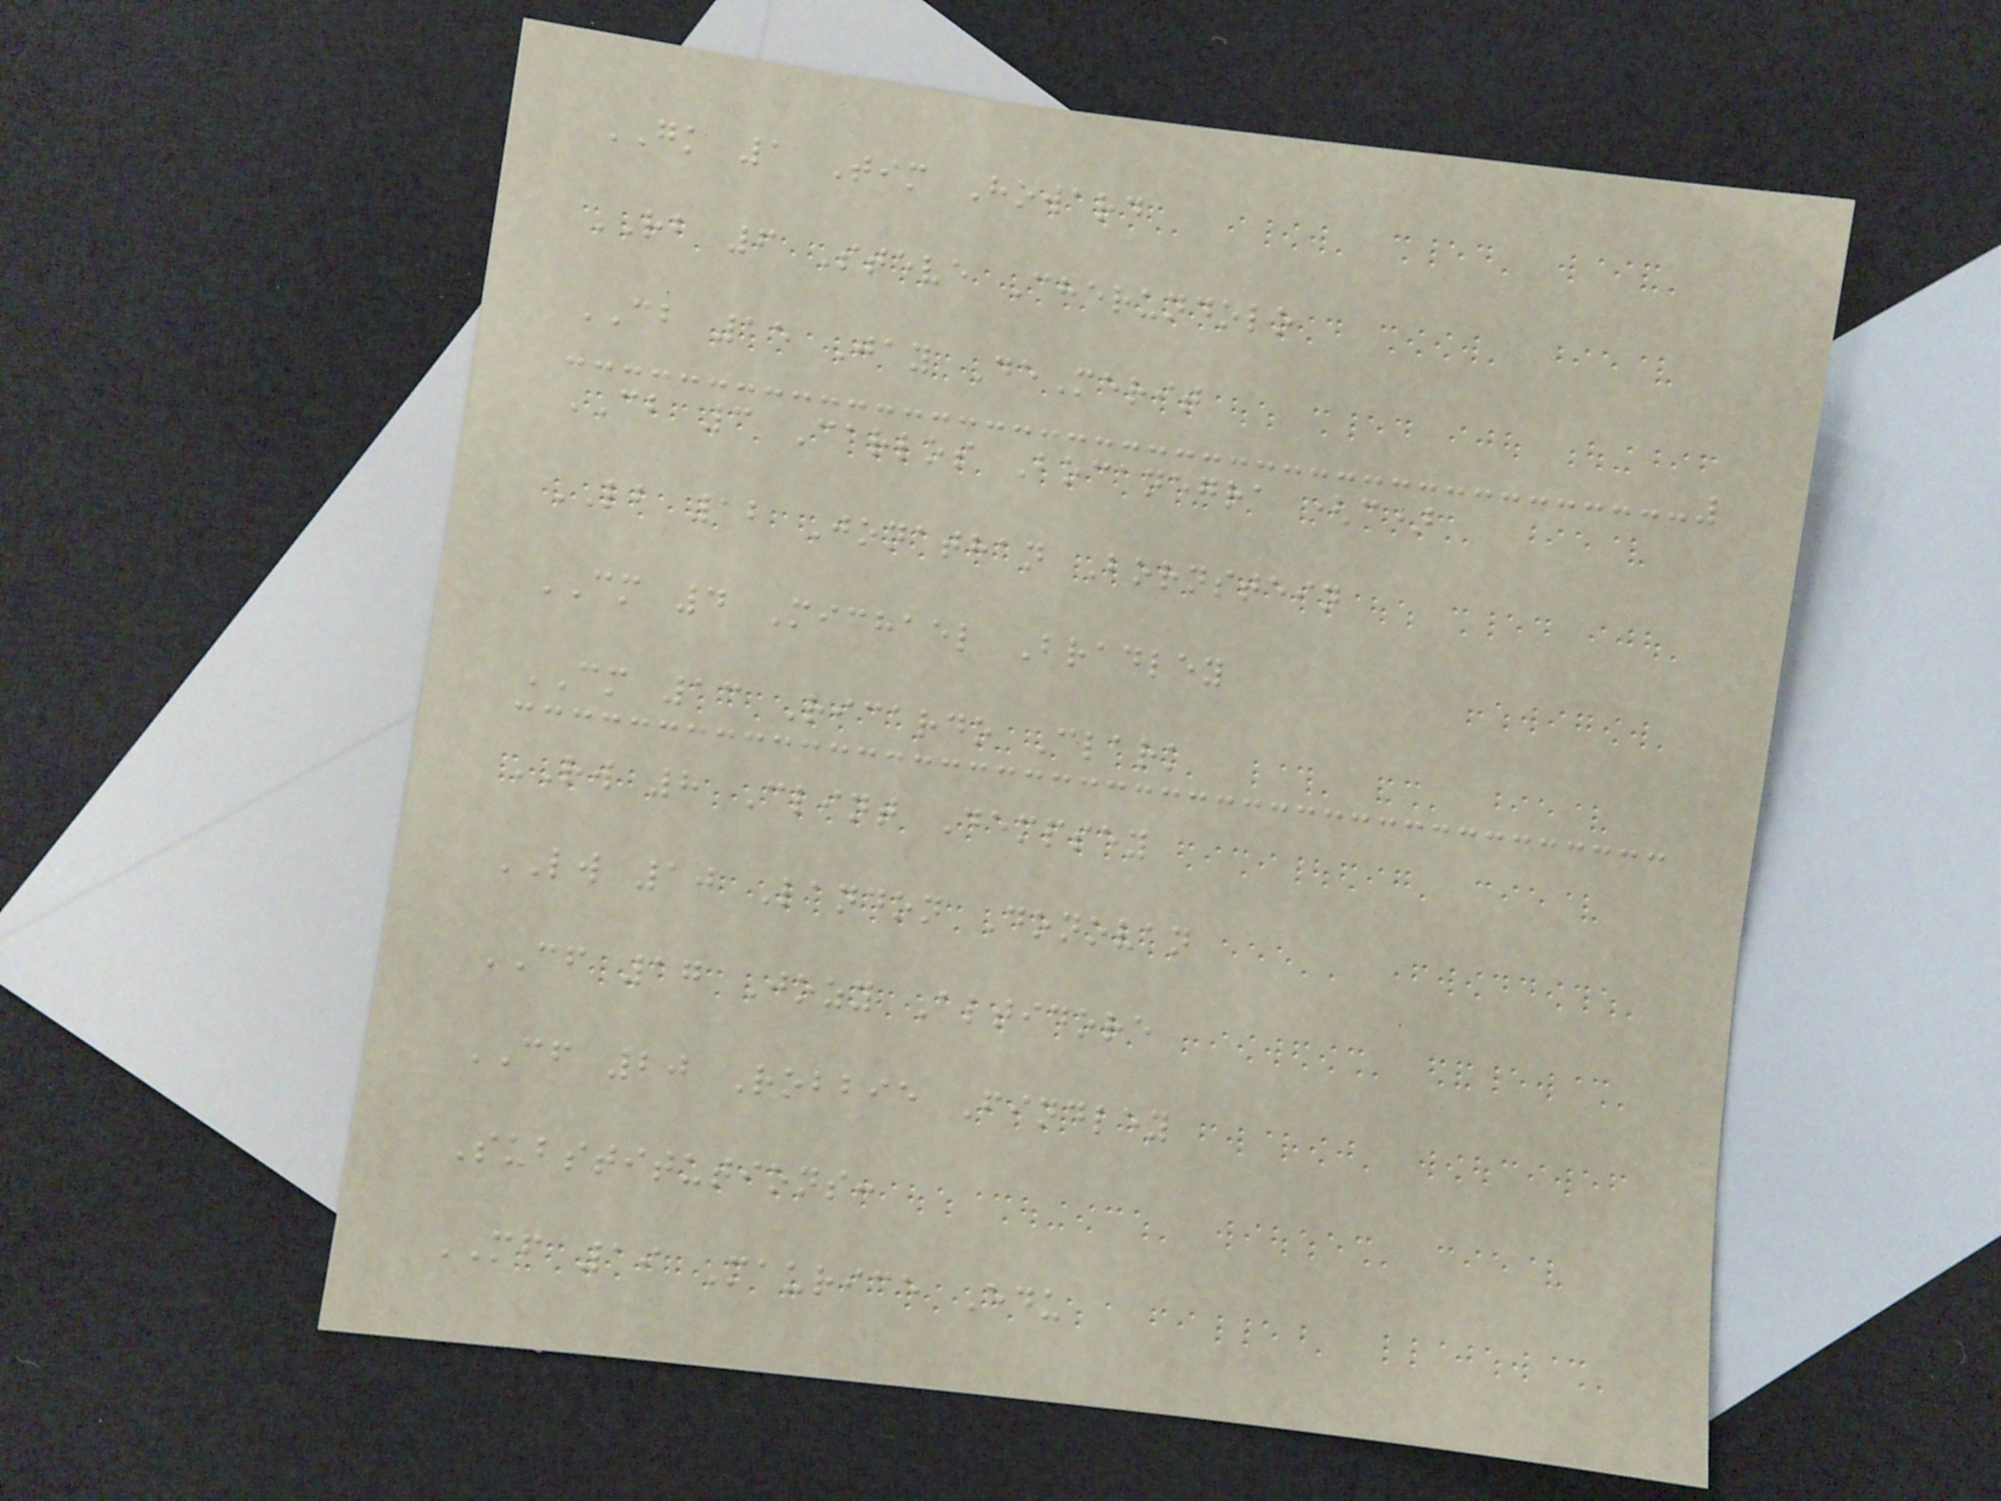GK 1 Tim Howard
RB 6 Steve Cherundolo
CB 15 Jay DeMerit
CB 3 Carlos Bocanegra (c)
LB 12 Jonathan Bornstein
CM 4 Michael Bradley
CM 13 Ricardo Clark
RW 8 Clint Dempsey
LW 10 Landon Donovan
CF 17 Jozy Altidore
CF 20 Robbie Findley
Substitutions:
MF 19 Maurice Edu
